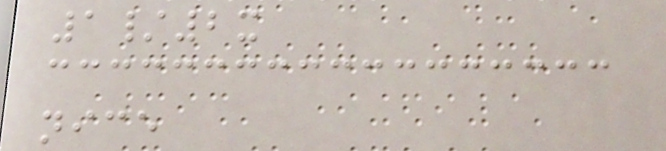1/2x
nice
